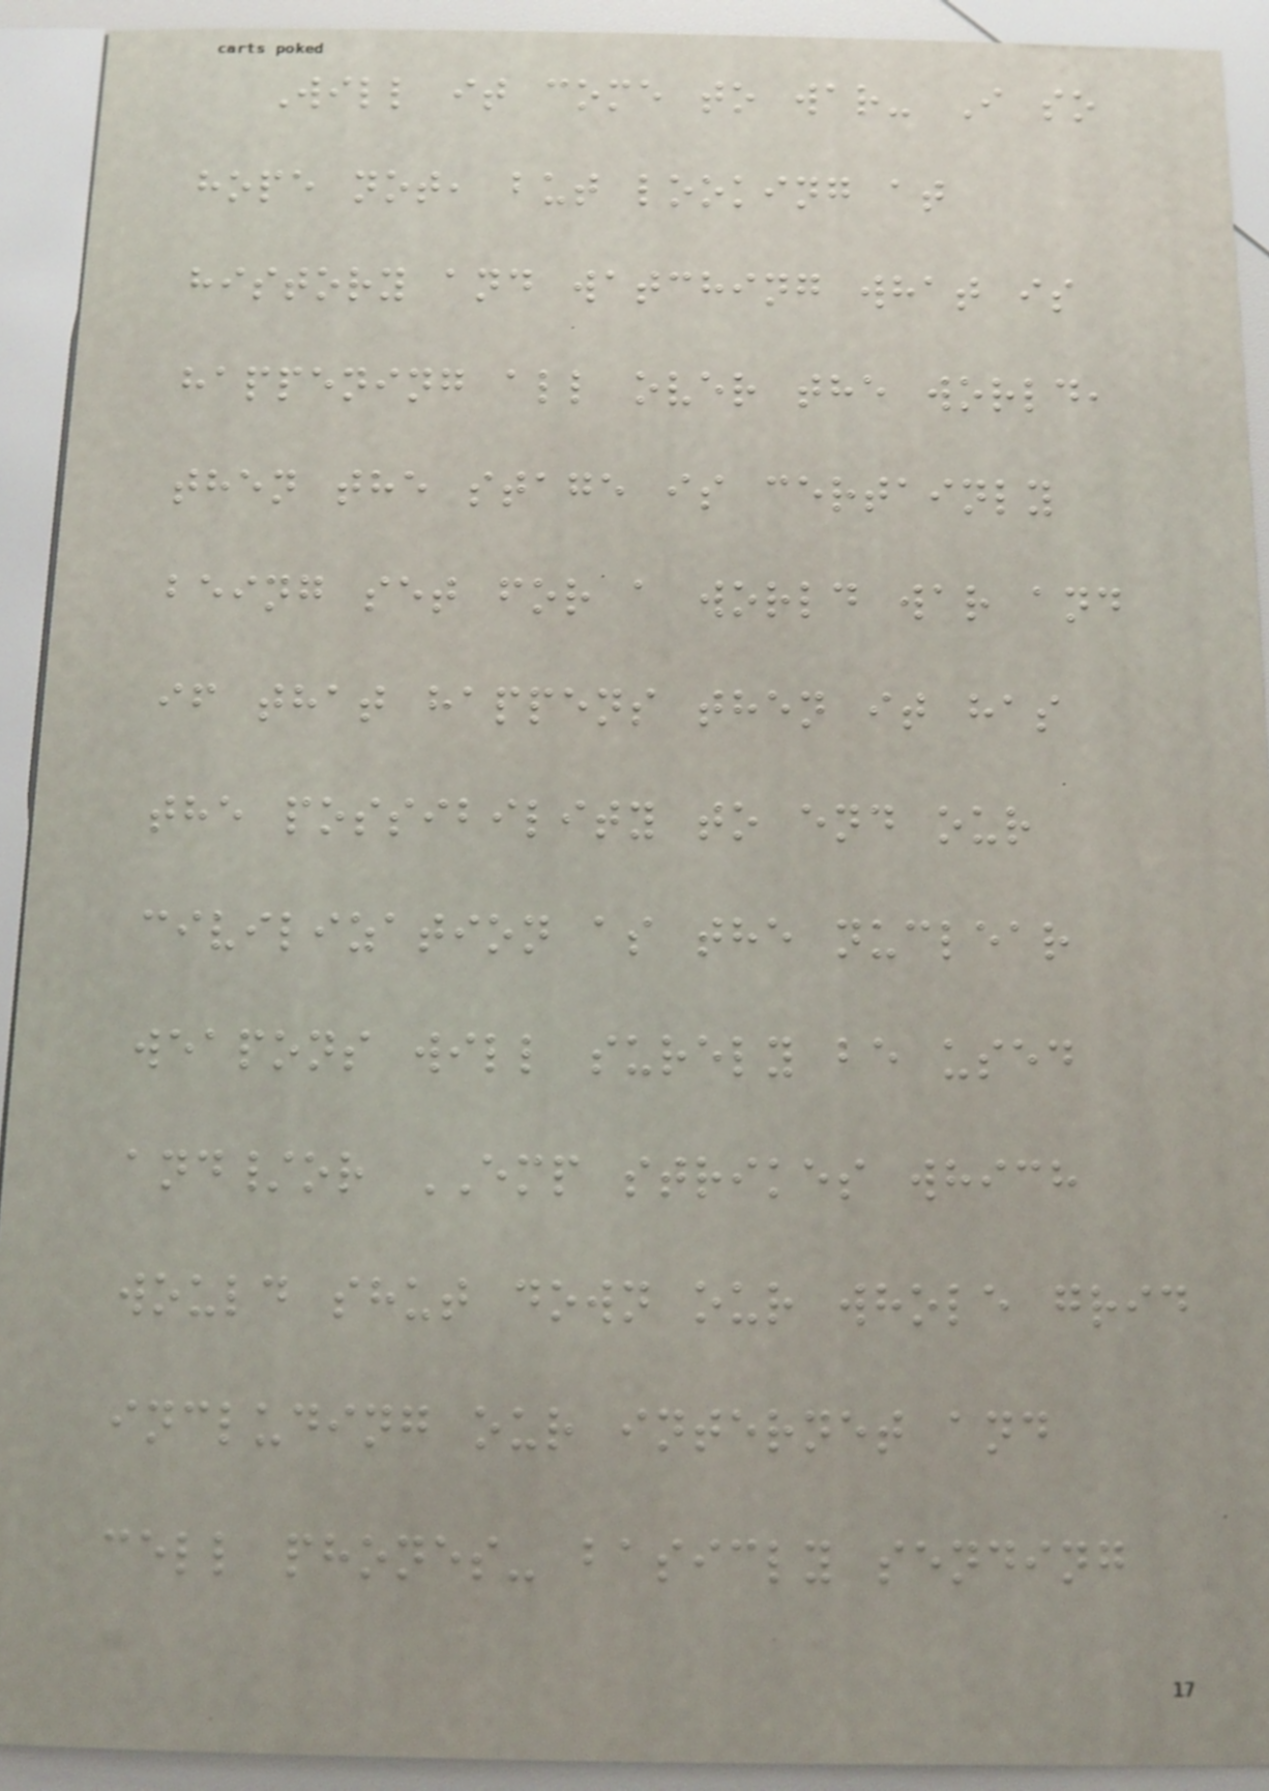Will it come to war- I so
hope not, but looking at
history and watching what is
happening all over the world,
then the stage is certainly
being set for a world war and
if that happens then it has
the possibility to end our
civilization as the nuclear
weapons will surely be used
and/or EMP strikes which
would shut down our whole grid
including our internet and
cell phones- basicly sending
